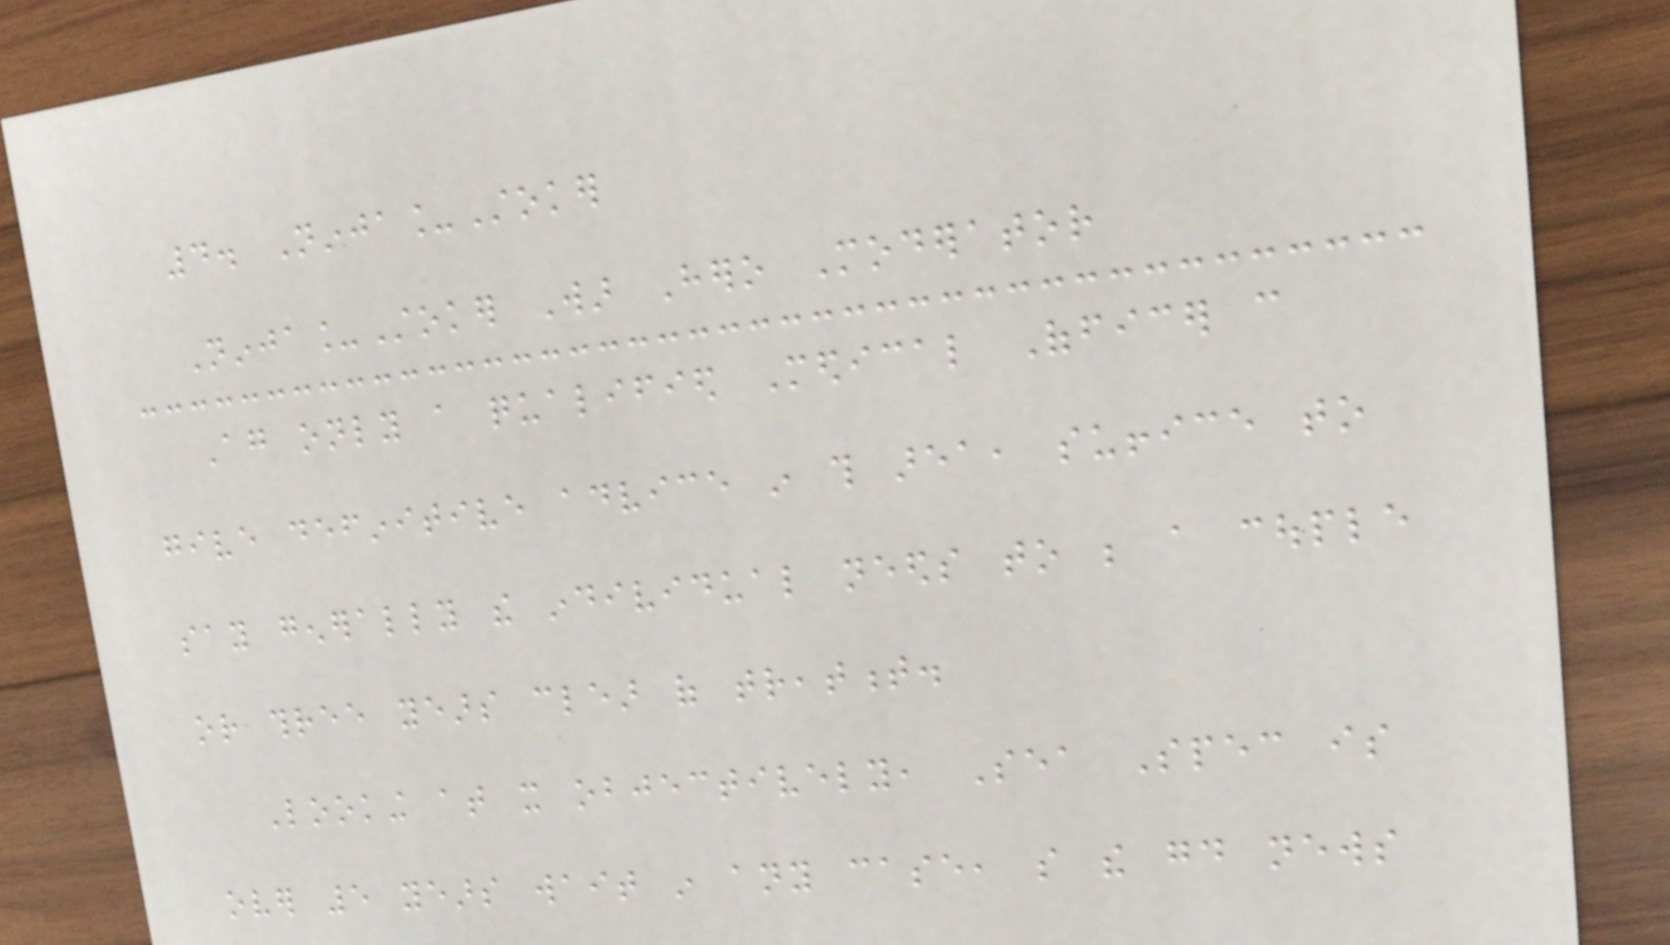4. Ninja_Stoker
Ninja_Stoker War Hero Moderator
Again only a qualified Medical Officer can
give definitive advice in this area, suffice to
say generally the individual needs to be a couple
or three years clear of treatment.
Looking at it objectively, Sea Spec is
over 5 years wait in any case, so the good news
